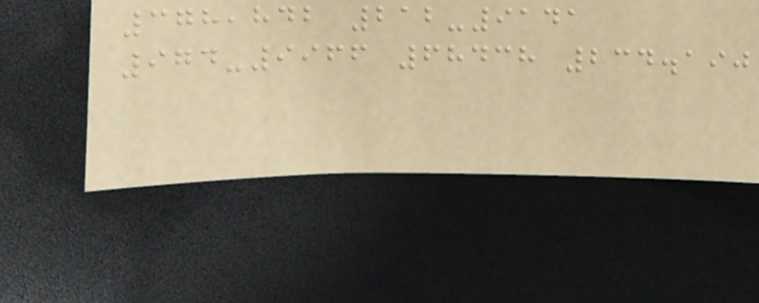378,842 212-9141
974-9966 68438 234.190
